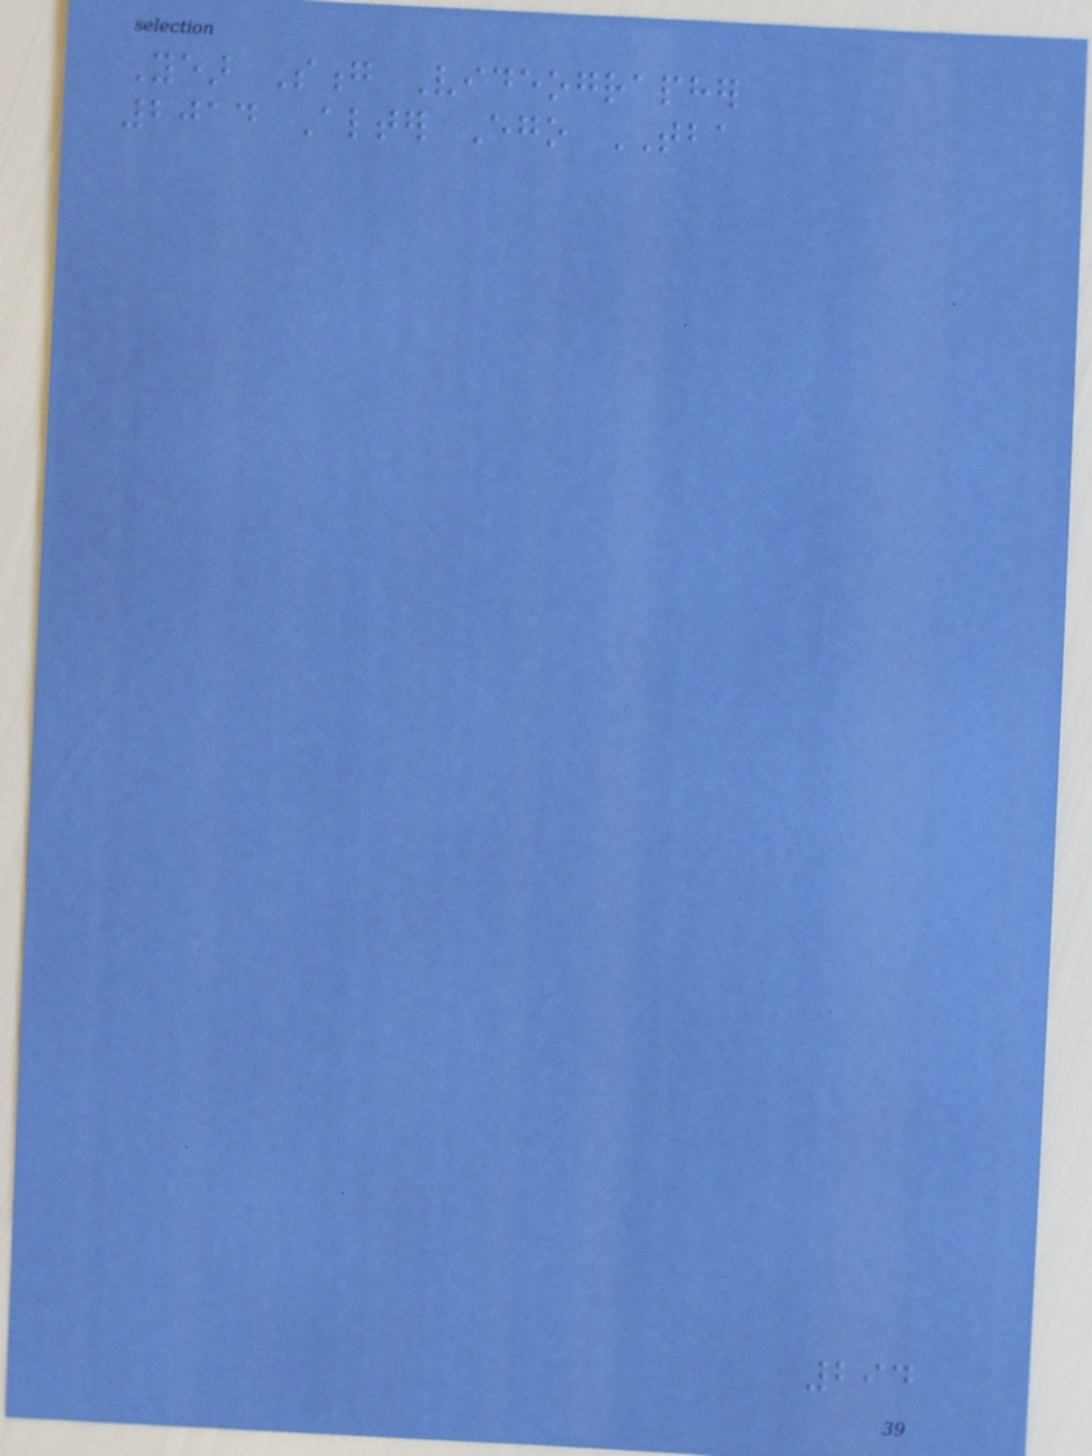Year Song Videographer
2014 Alter Ego TBA
294
